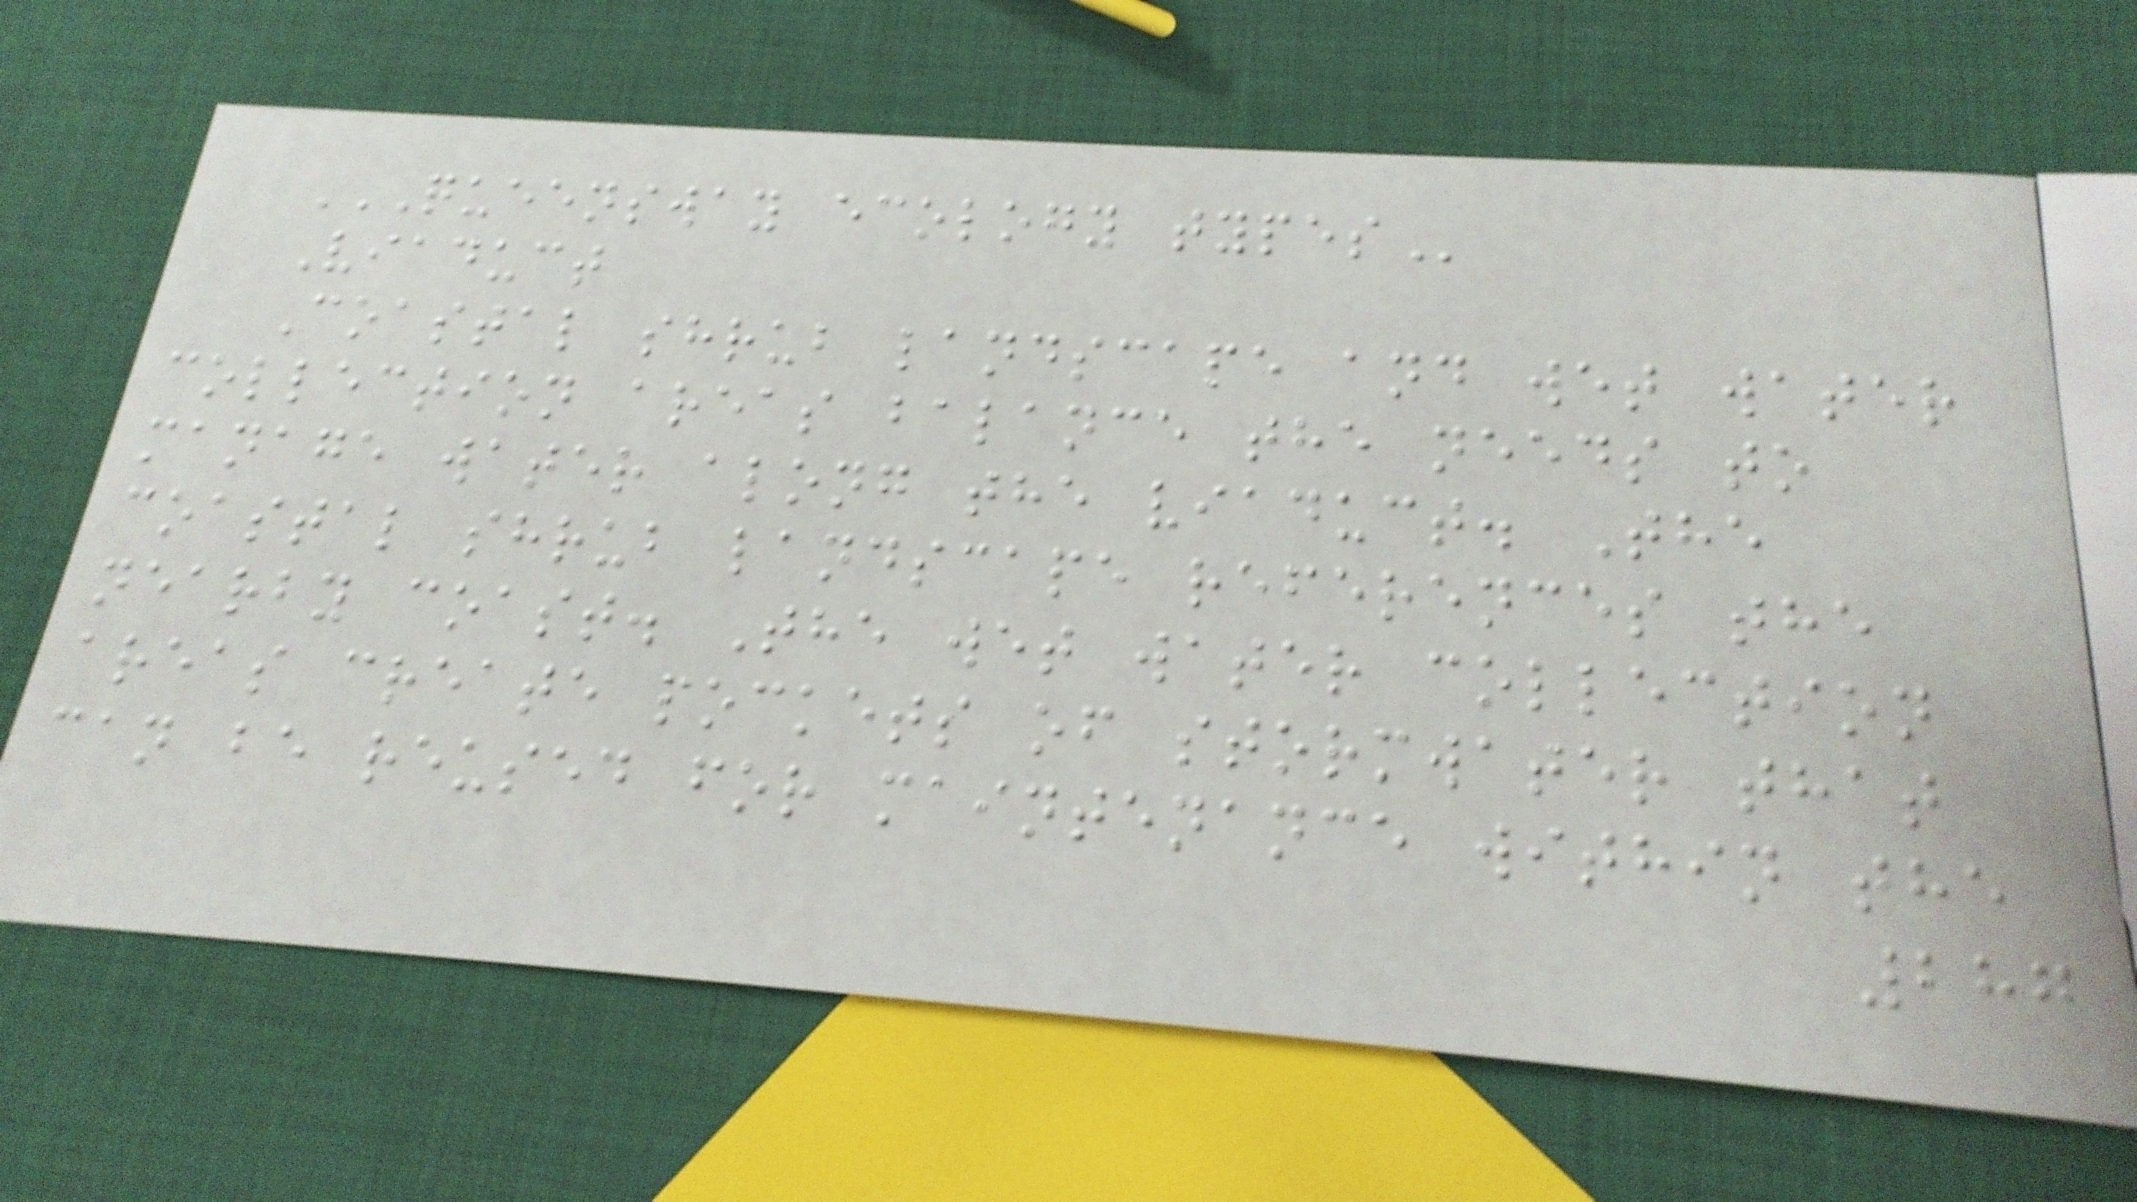QUEENSWAY ECOLOGY TYPES
Viaduct
Coastal shrub landscape and wet water
collection areas balance the needs to
manage water along the viaduct. The
coastal shrub landscape references the
nearby coast. The wet water collection
areas create pockets of stormwater that
can be reused for maintenance within the
287
